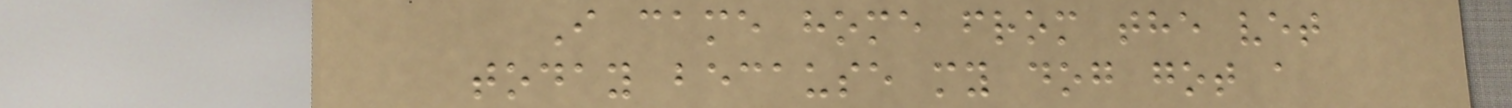I came home from the vet
today because my dog got a
